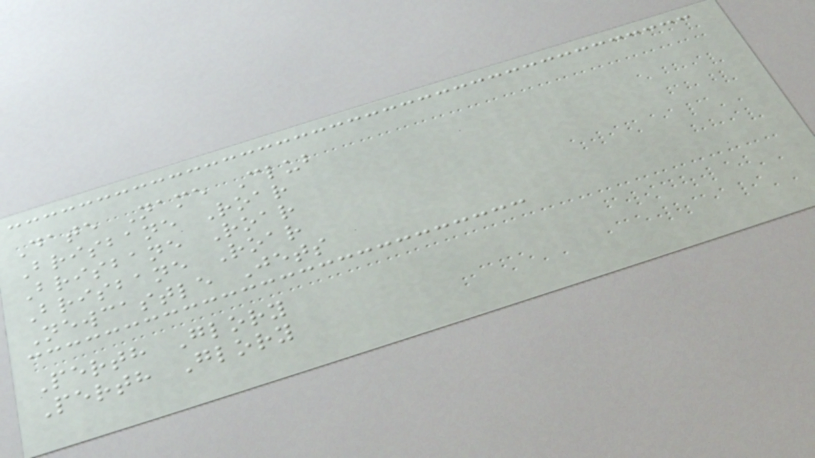Date Name Club
Brisbane Roar
Brisbane Roar
Brisbane Roar
Newcastle Jets
Perth Glory
Perth Glory
